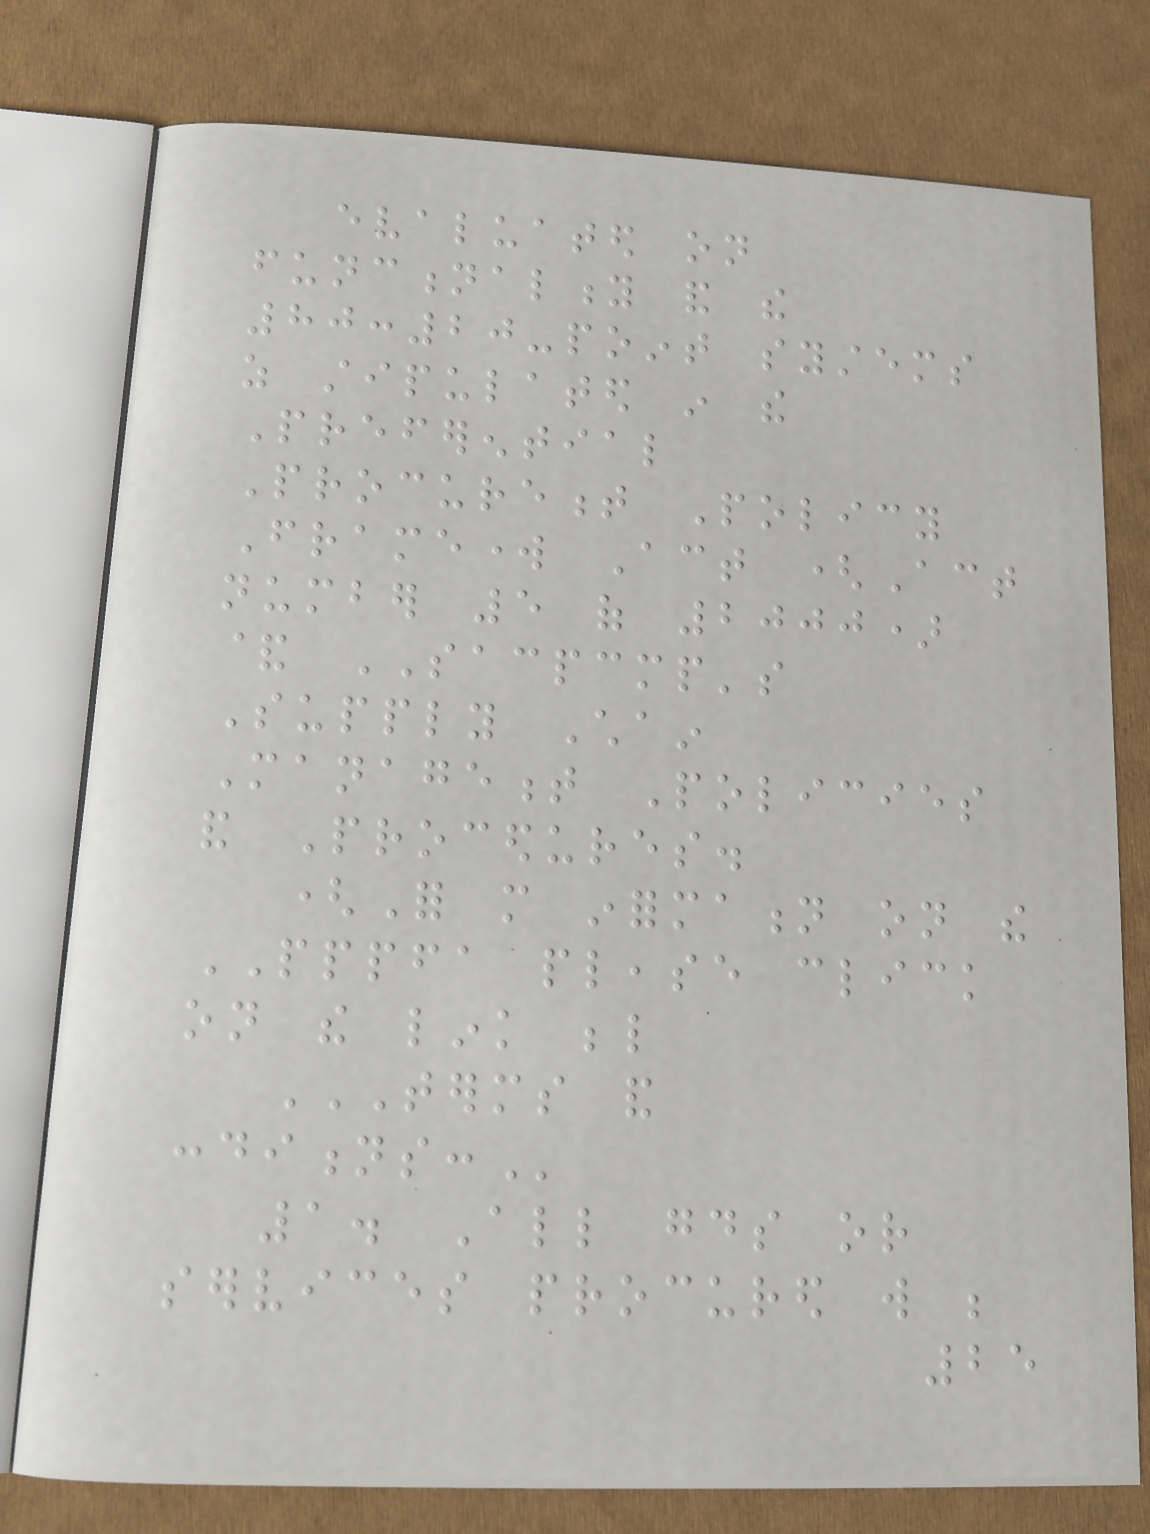evaluated on
functionality and the
80:20-point systems
as stipulated in the
Preferential
Procurement Policy
Framework Act (Act
number 5 of 2000)
& SACPCMP's
Supply Chain
Management Policies
and Procedures.
(For more information on the
PPPFA please click
on the link below
TERMS AND
CONDITIONS:
1. All goods or
services procured will be
25
